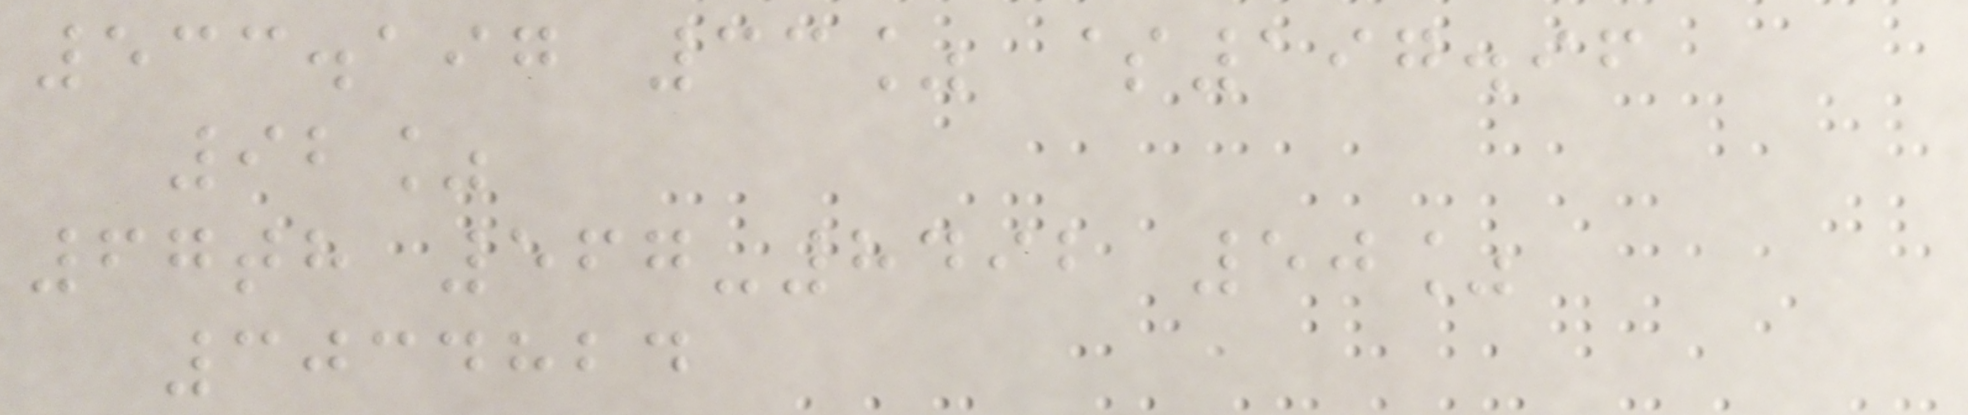533.197 33% $197.96
92%
67th 567-8492 50%
3034824
